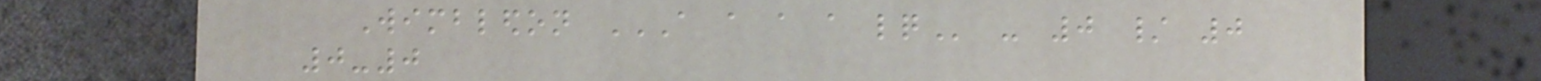Wimbledon A A A A LQ - 0 / 0
0-0
